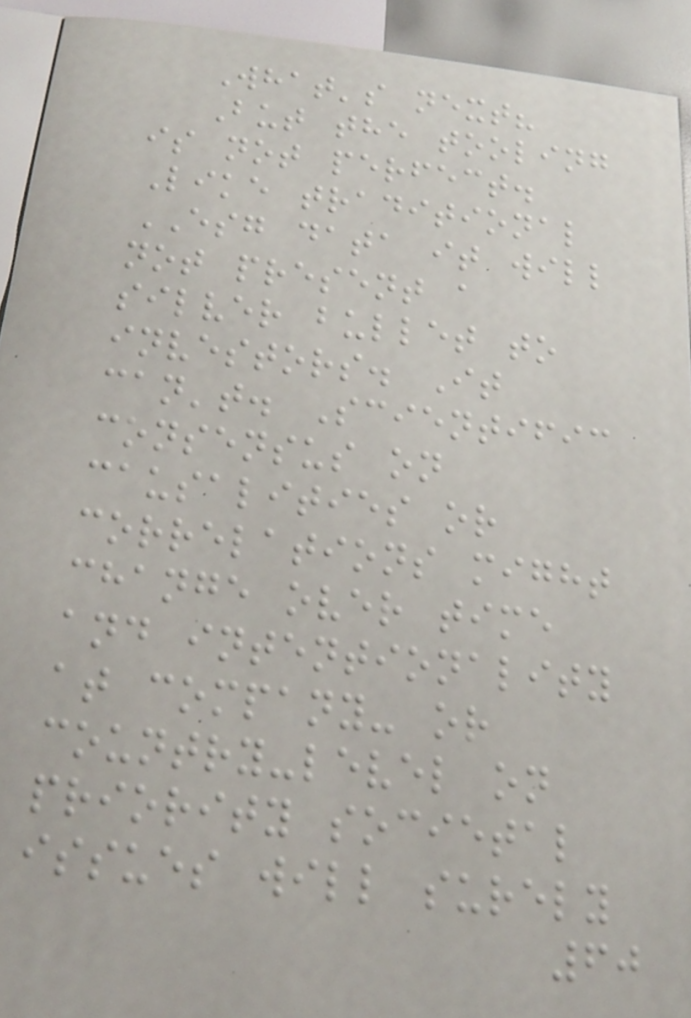What's next?
But the tooling
is not perfect.
Like traditional
ESG data it will
not present a
silver bullet to
investors. It
can't. Scientific
consensus on
causalities or
correlations might
change over time
and intentionality
at company- or
country-level on
priority societal
issues will surely
60
